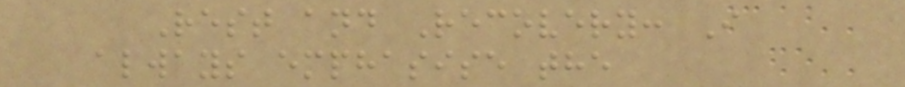Rest and Recovery: I
always emphasise the
